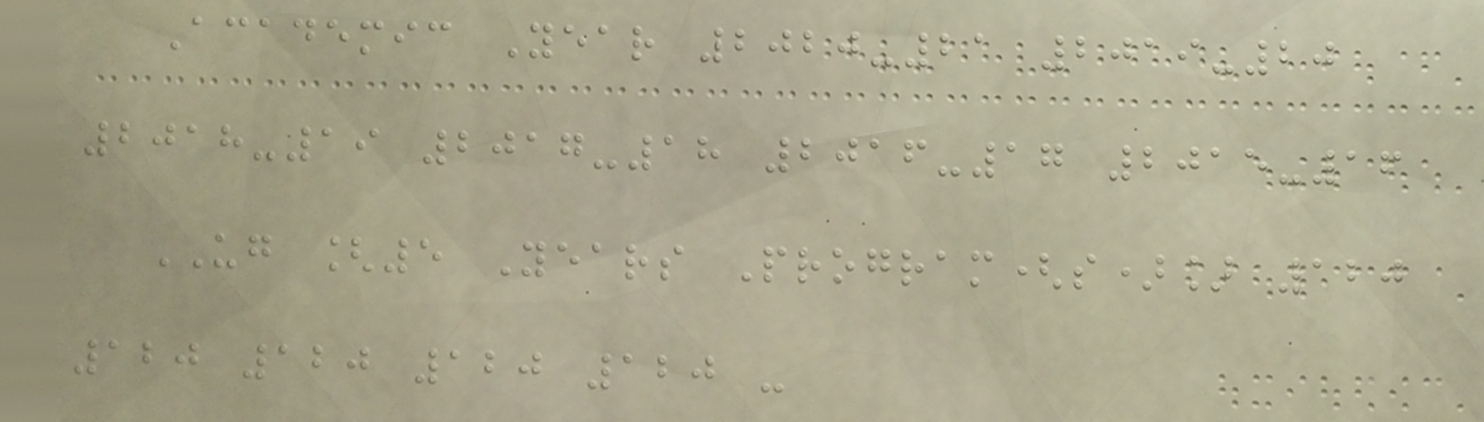Academic Year 2020-21 2019-20
2018-19 2017-18 2016-17 2015-16
UG [5 Years Program(s)] 120
120 120 120 120 -
